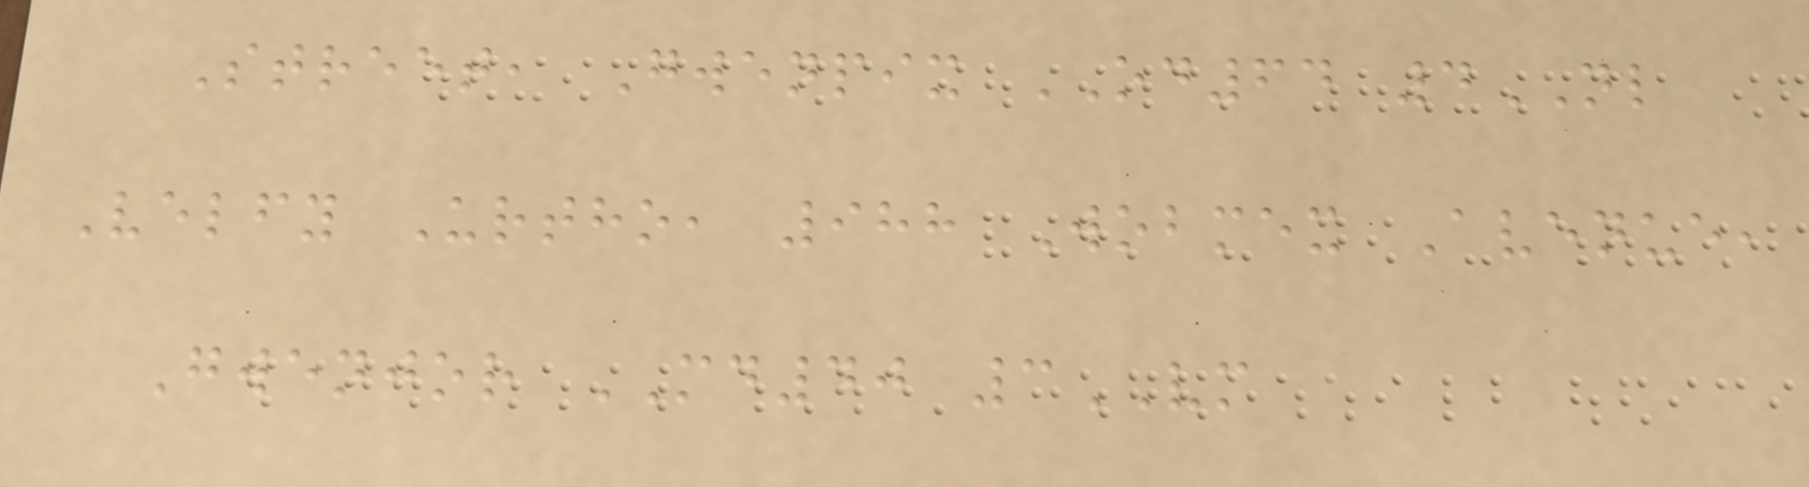Street, Gwenpix OD64 4NL
Velfy Urtho, 988 Wobmex Avenue,
Gwenjor MD40 3VM
